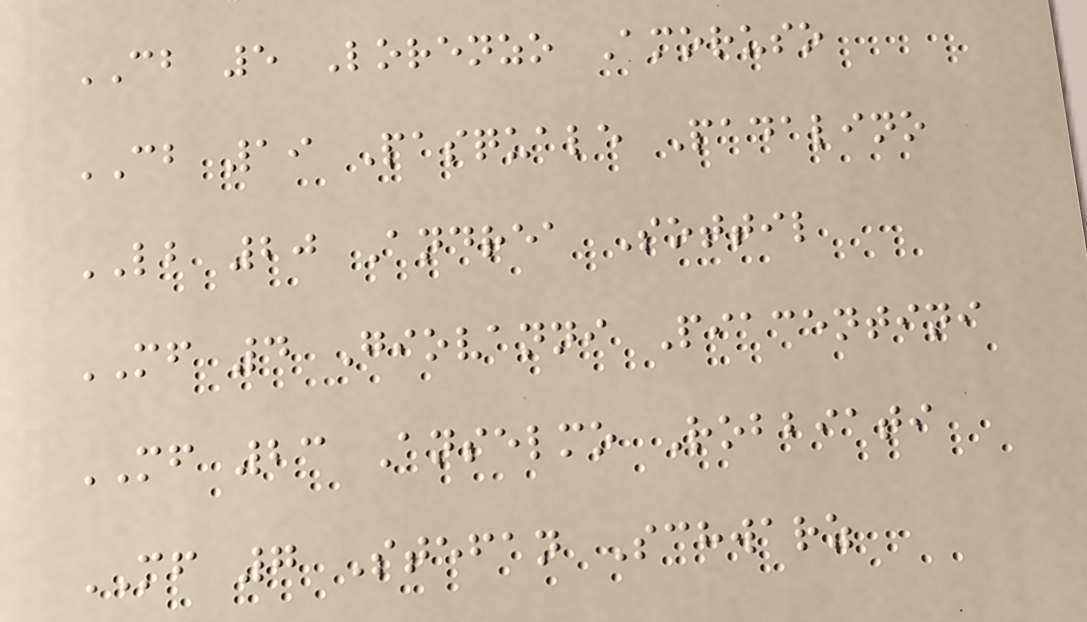CB 5 Lorenzo Amoruso
CB 19 Pasquale Padalino
LB 20 Andrea Sottil
MF 4 Giovanni Piacentini
MF 23 Anselmo Robbiati
MF 7 Stefan Schwarz
